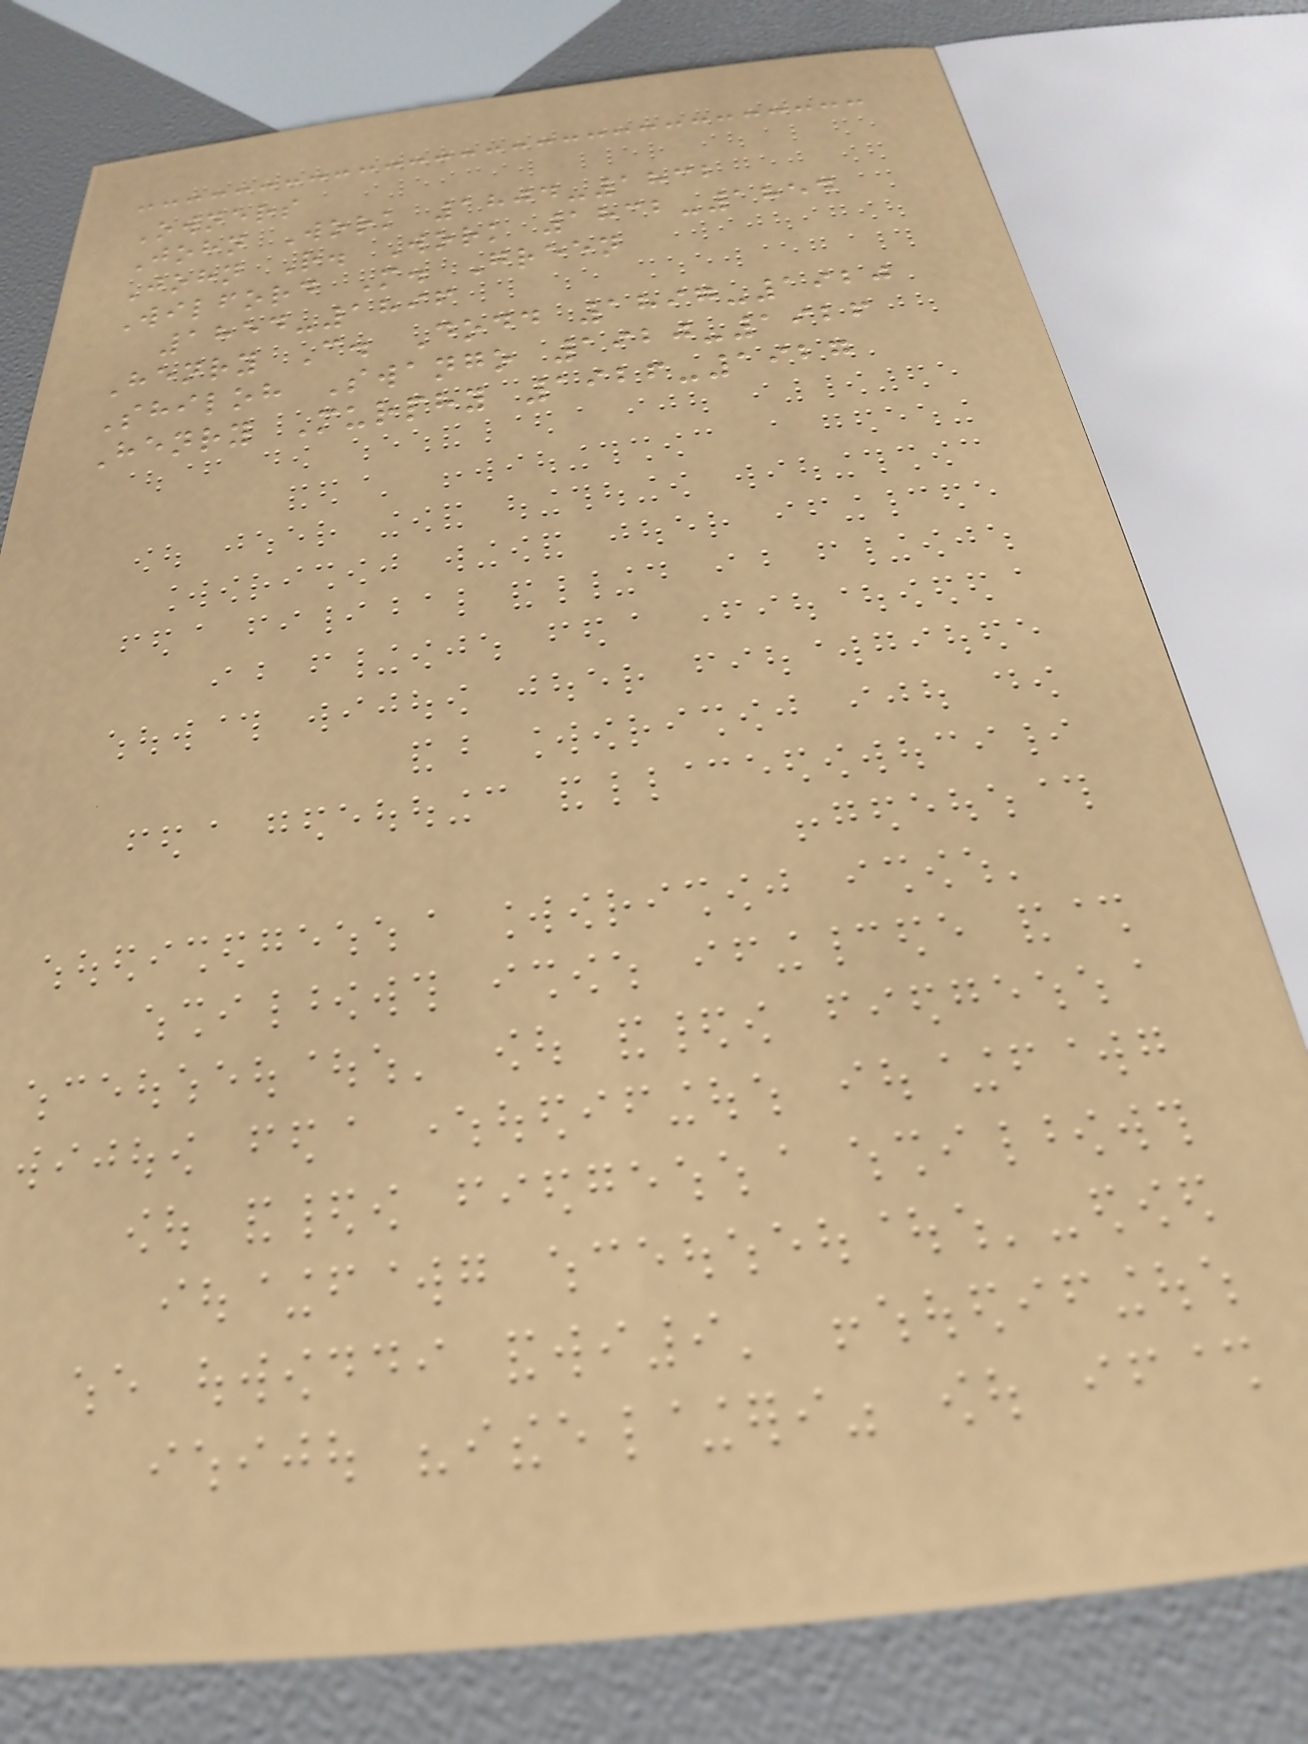Owners
John Work 1804-1832
John R. Work 1832-1854
Wilford M. Green
1854-1896
Henry C. Dodd 1897-1920
Shiloh Swango 1920-1926
Henry Murphy 1926-1927
